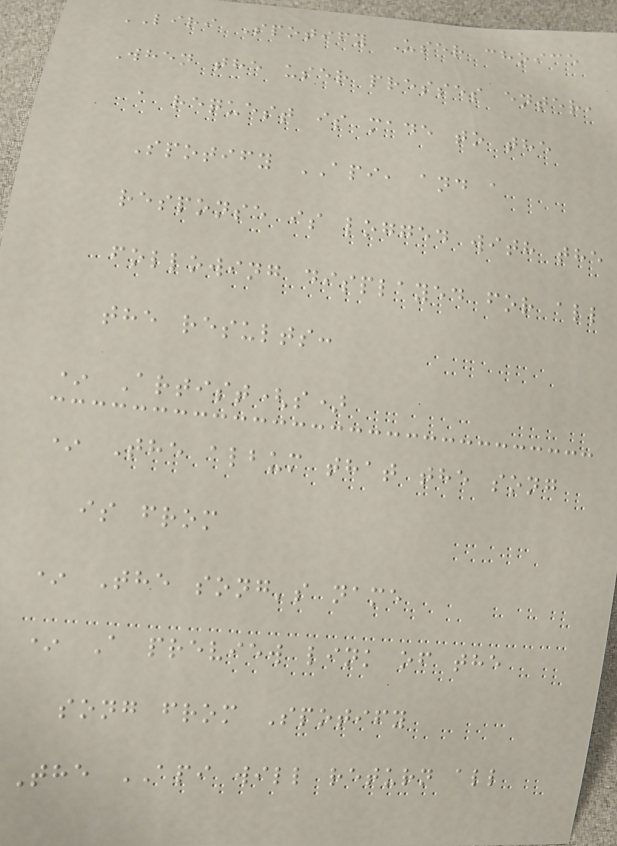LIRI Spotify User choice
When the user presses enter,
a request is made to the
Spotify API, and a
response is logged with the
following displayed for all
the results:
* Artist(s)
* The album that the song
is from
* The song's name
* A preview link of the
song from Spotify
The API will return all
